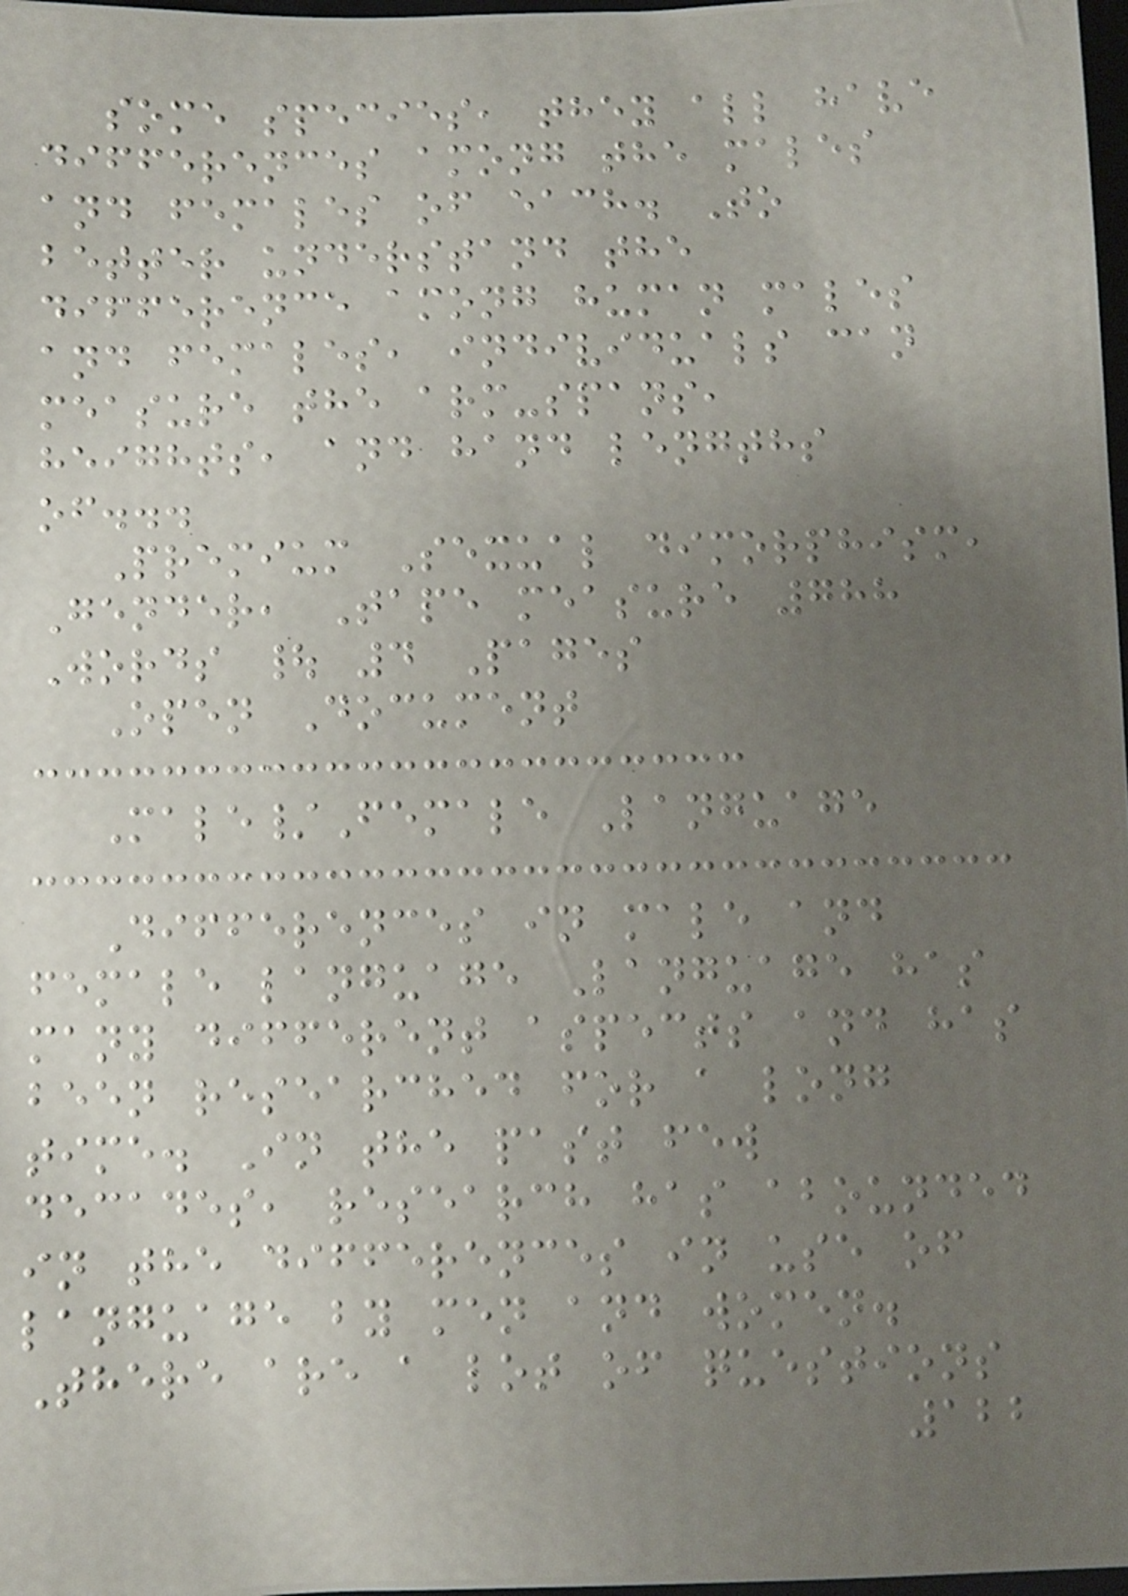some species, they all have
differences among the males
and females of each. To
better understand the
difference among human males
and females, individuals can
measure the arm-spans,
heights, and hand lengths
of...
Premium Sexual dimorphism,
Gender, Tape measure 788
Words | 4 Pages
Open Document
Male/Female Language
Differences in male and
female language Language has
many different aspects and has
been researched for a long
time. In the past few
decades, research has abounded
in the differences in use of
language by men and women.
There are a lot of questions
122
